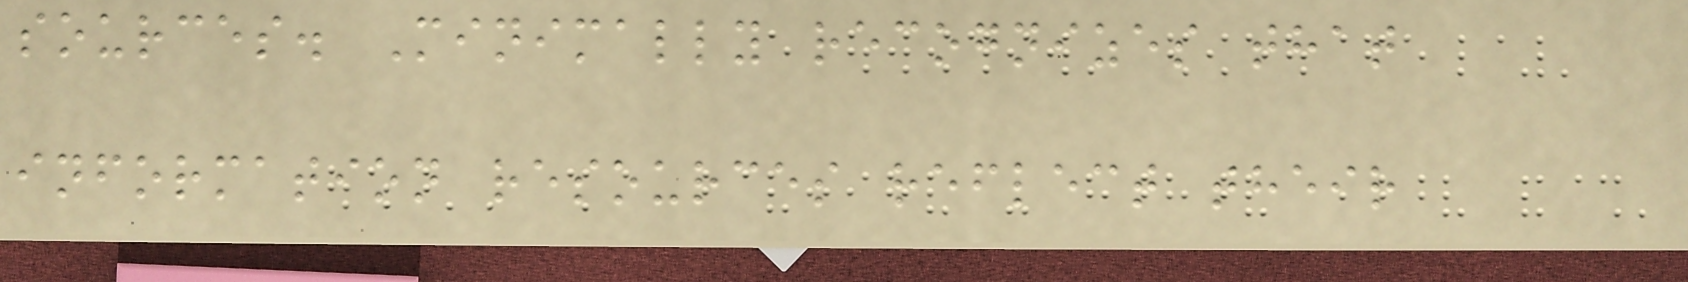sources. Minimally recognizes that
information resources reflect their
